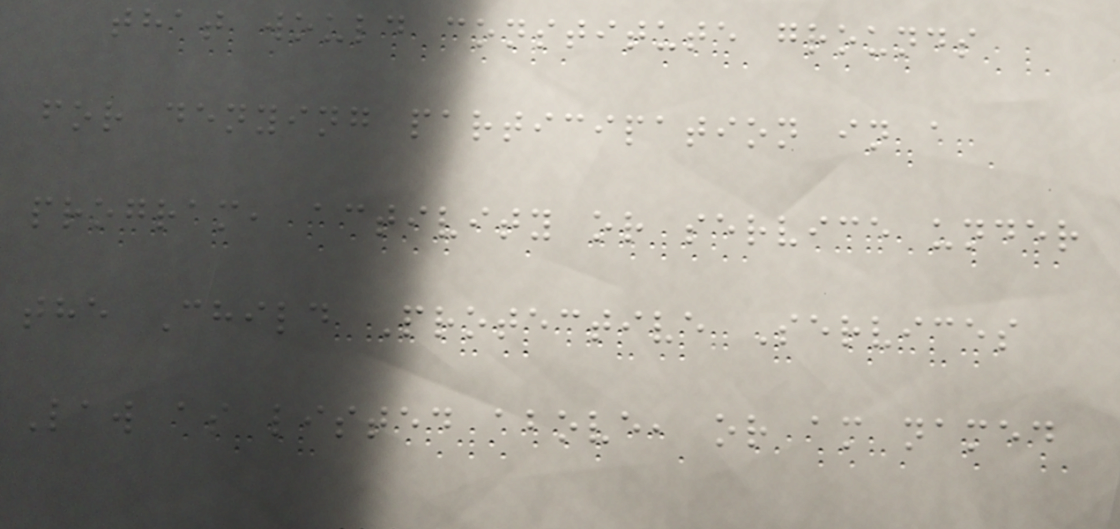that would constitute grounds
for denying participation in a
program, activity or service under
the Child Protective Services
Law as listed above, or am named
